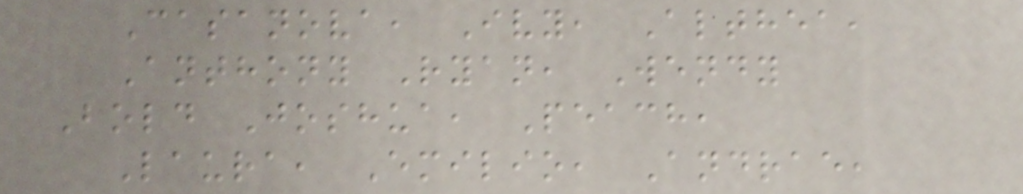Casanova, Ivy, Althea,
Anthony Ryan, Wendy
Bold Joshua, Peach,
Laura, Emilio, Andrae,
